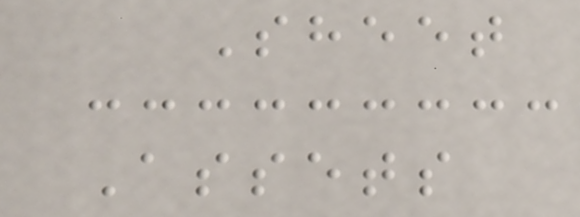Sheet
Assets
